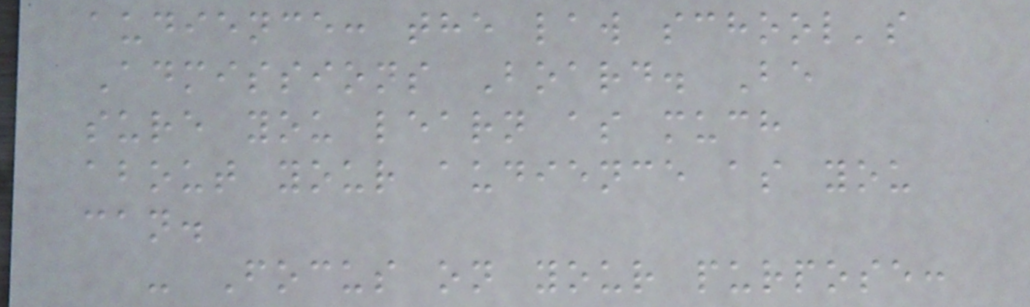audience: the law school's
Admissions Board. Be
sure you learn as much
about your audience as you
can.
- Focus on your purpose:
